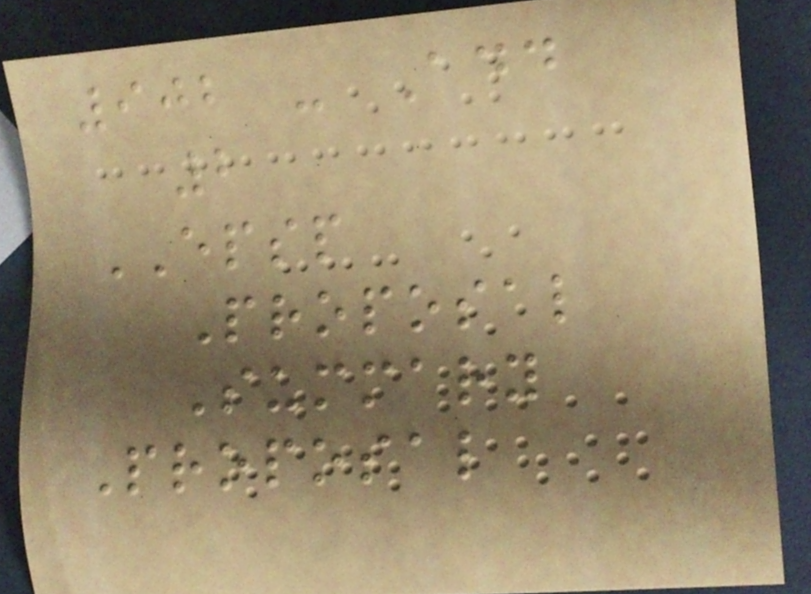902 - Add
2
EPSP
Proposal
Summary
Proposal
